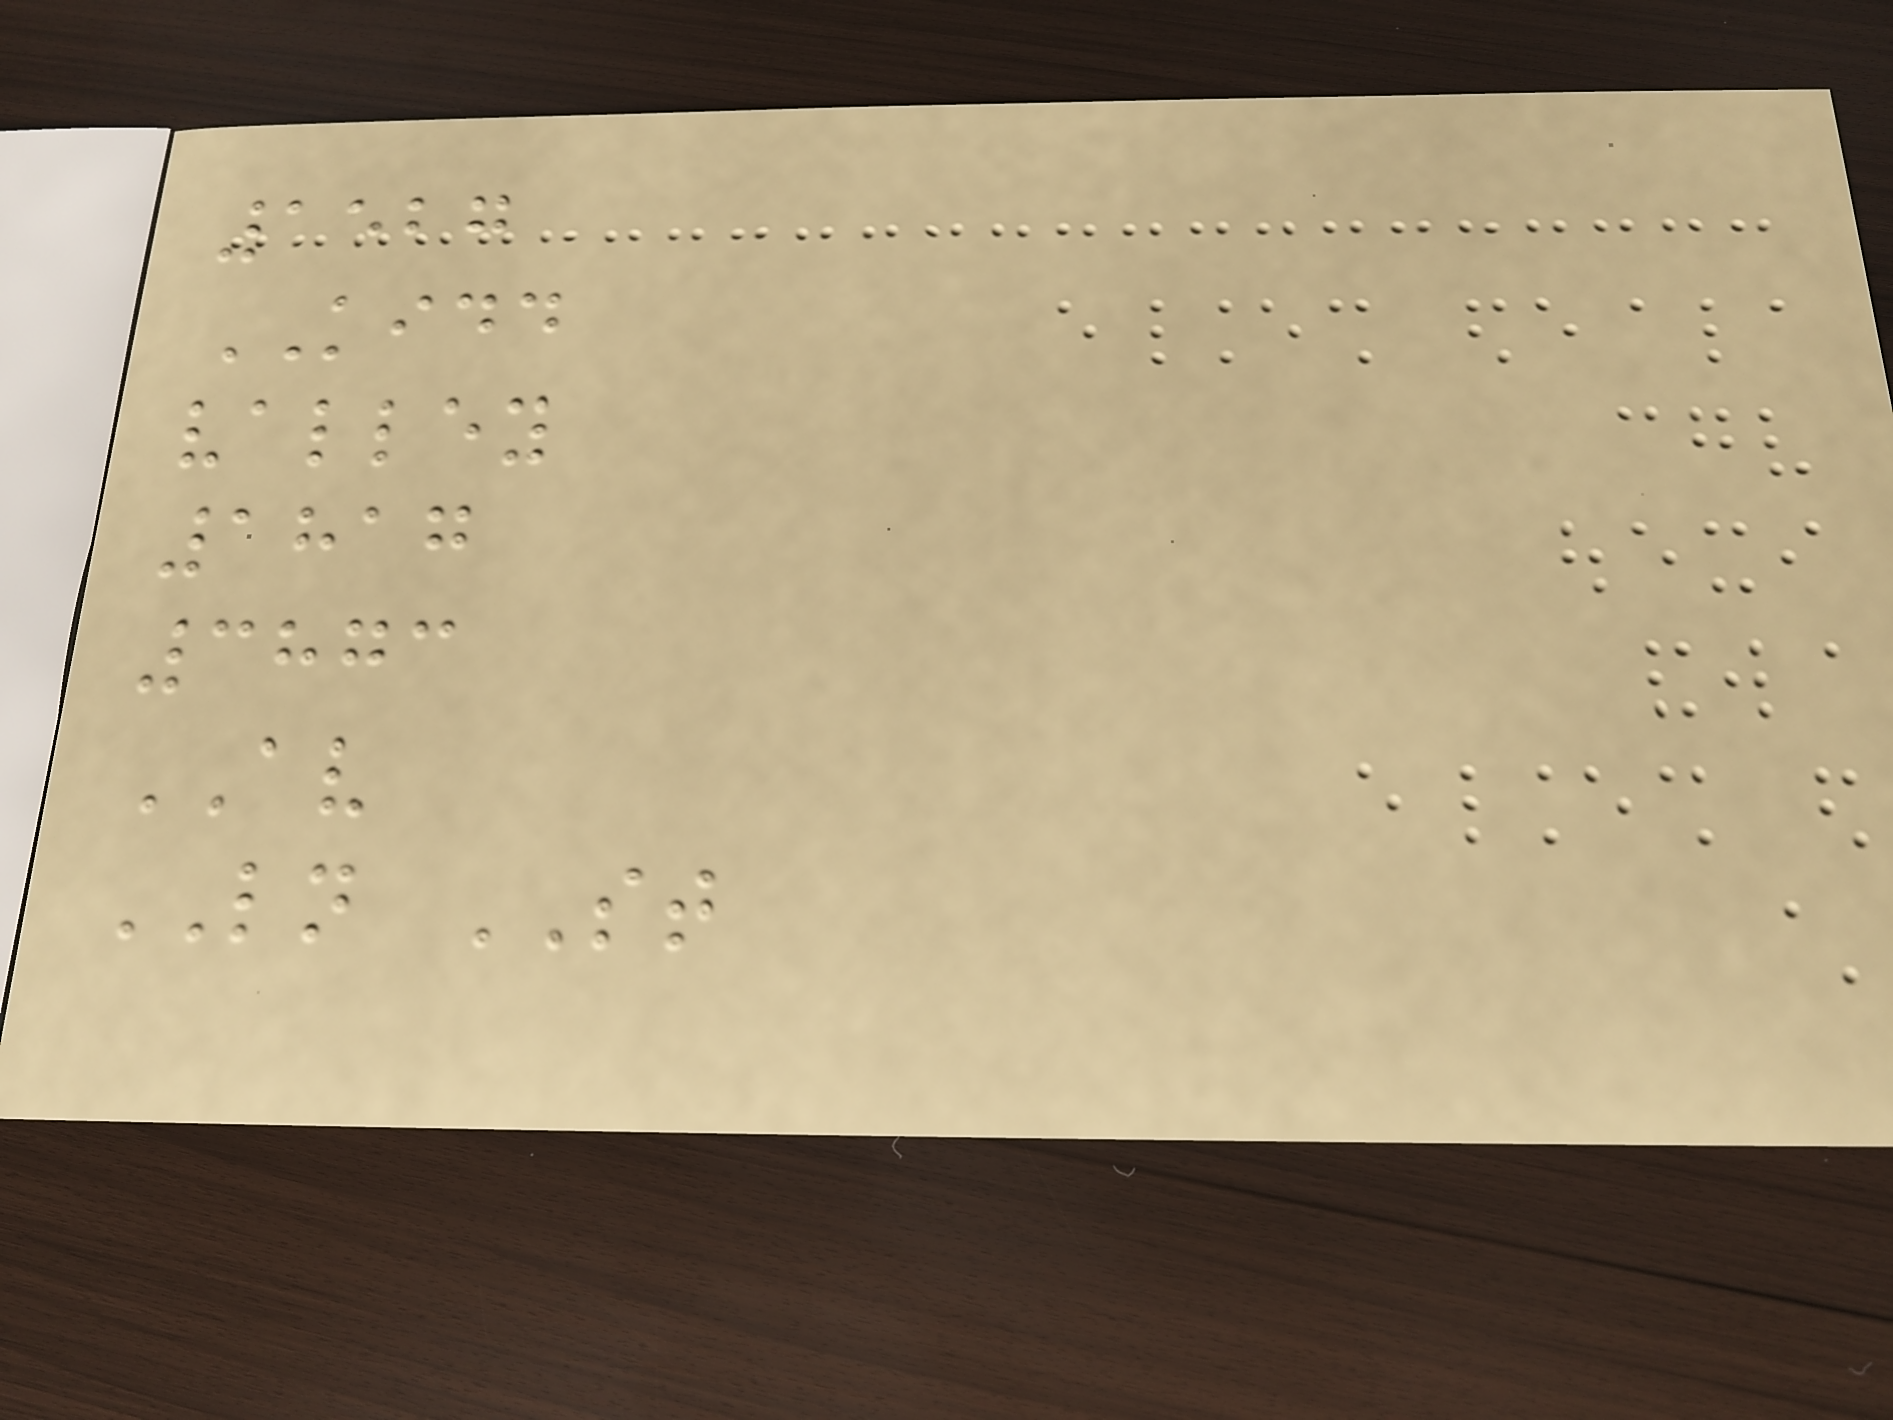1527
KIDD
valley
1817
3873
AV
LN ST
